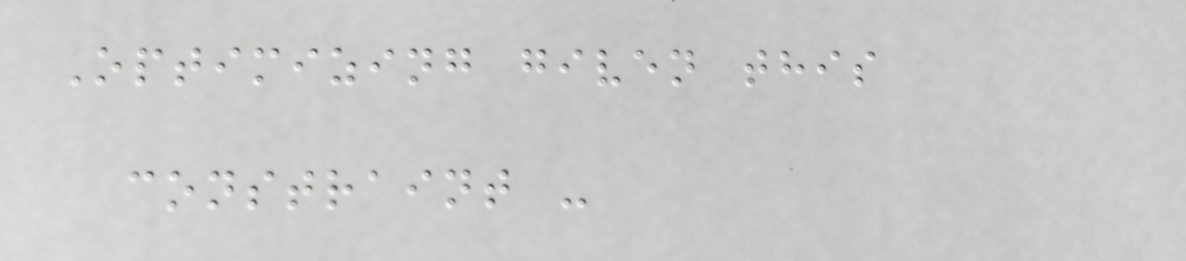Optimizing given this
constraint -
